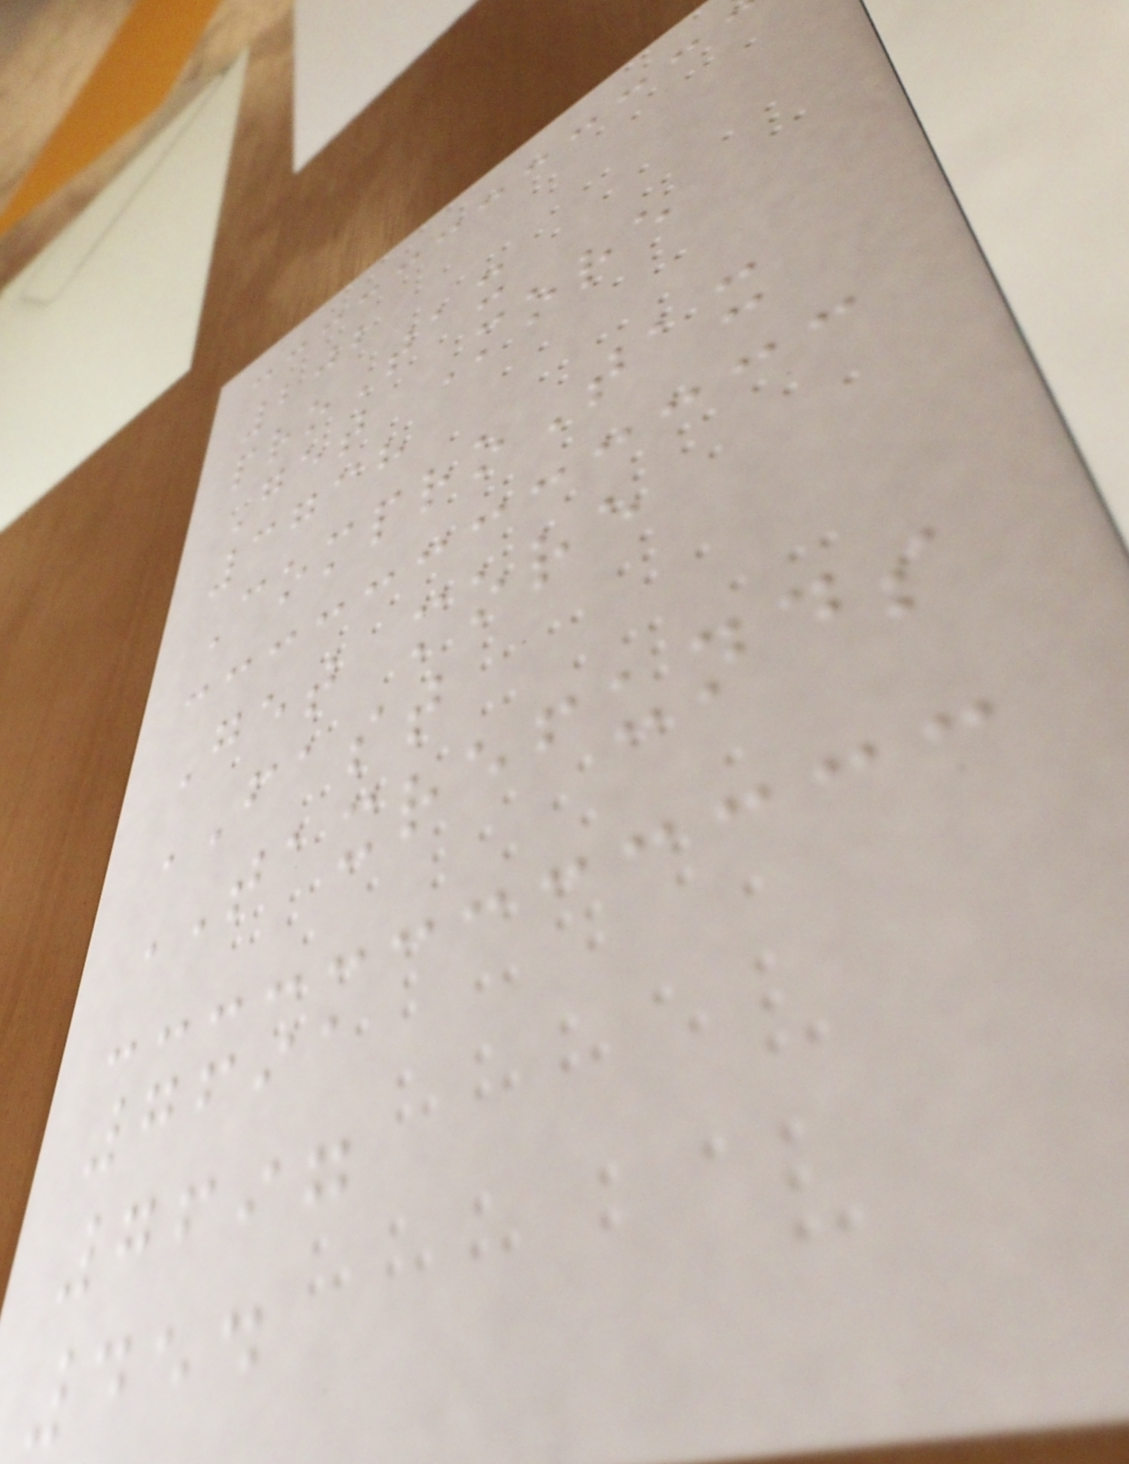202
proTax
Get More
3738
ComproTax
Get more
FAST
TAXREFUNDS
7691
7697
454
